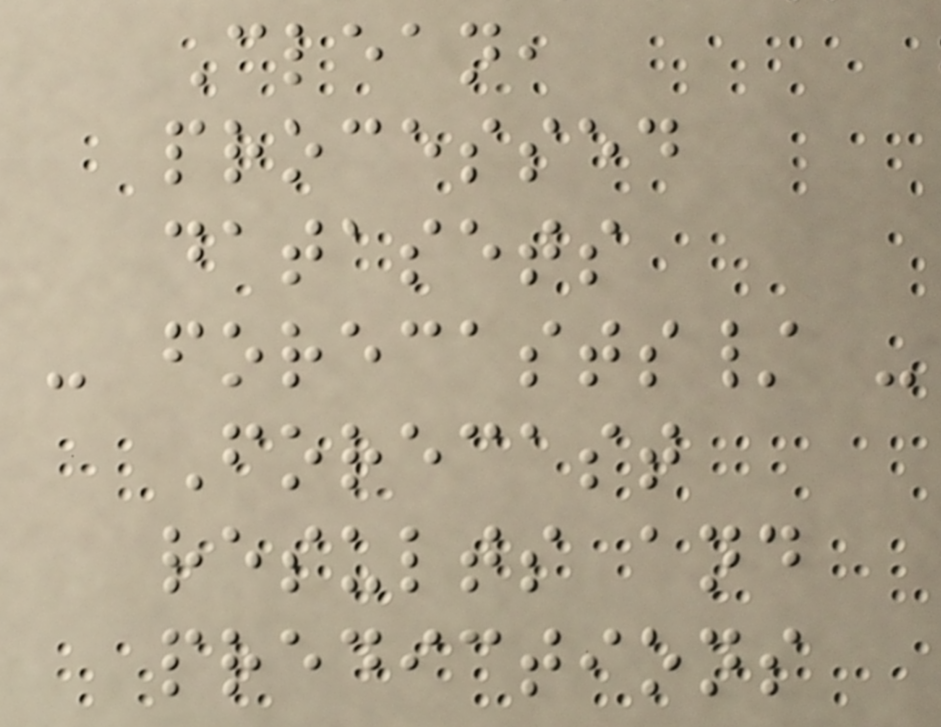Clean,
processed
datasets
- forecasts/ -
Forecast
results and
predictions
